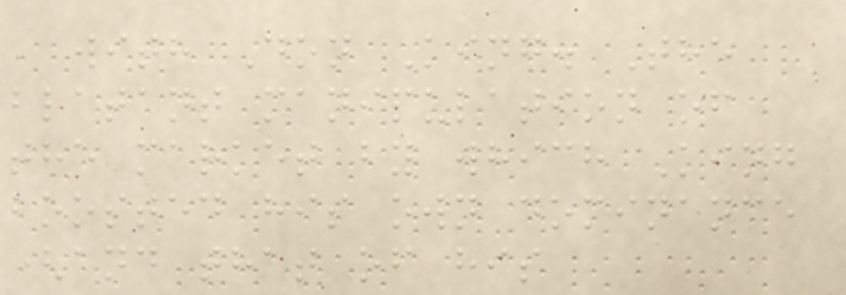with Don King. The
blatant manipulation of
the market by which King
boosted his own dominance
(and that of his
